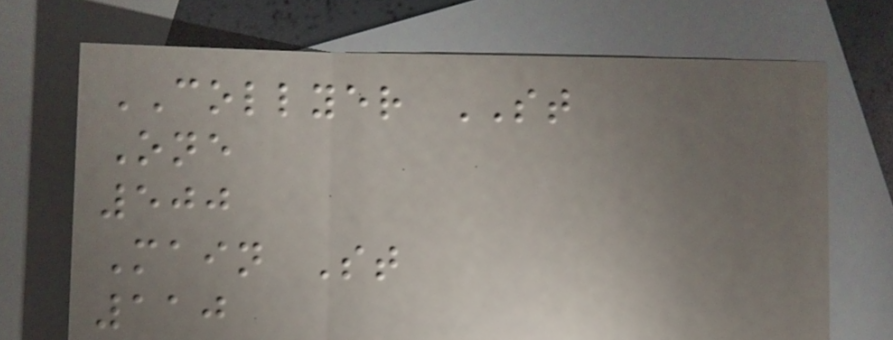COLLYER ST
One
500
Main St
110
